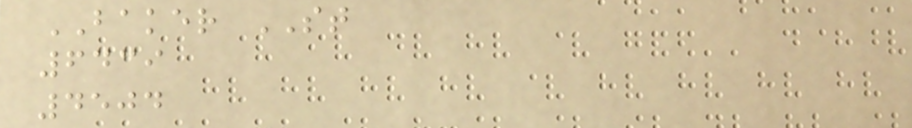BAKER ST
6439
4504
